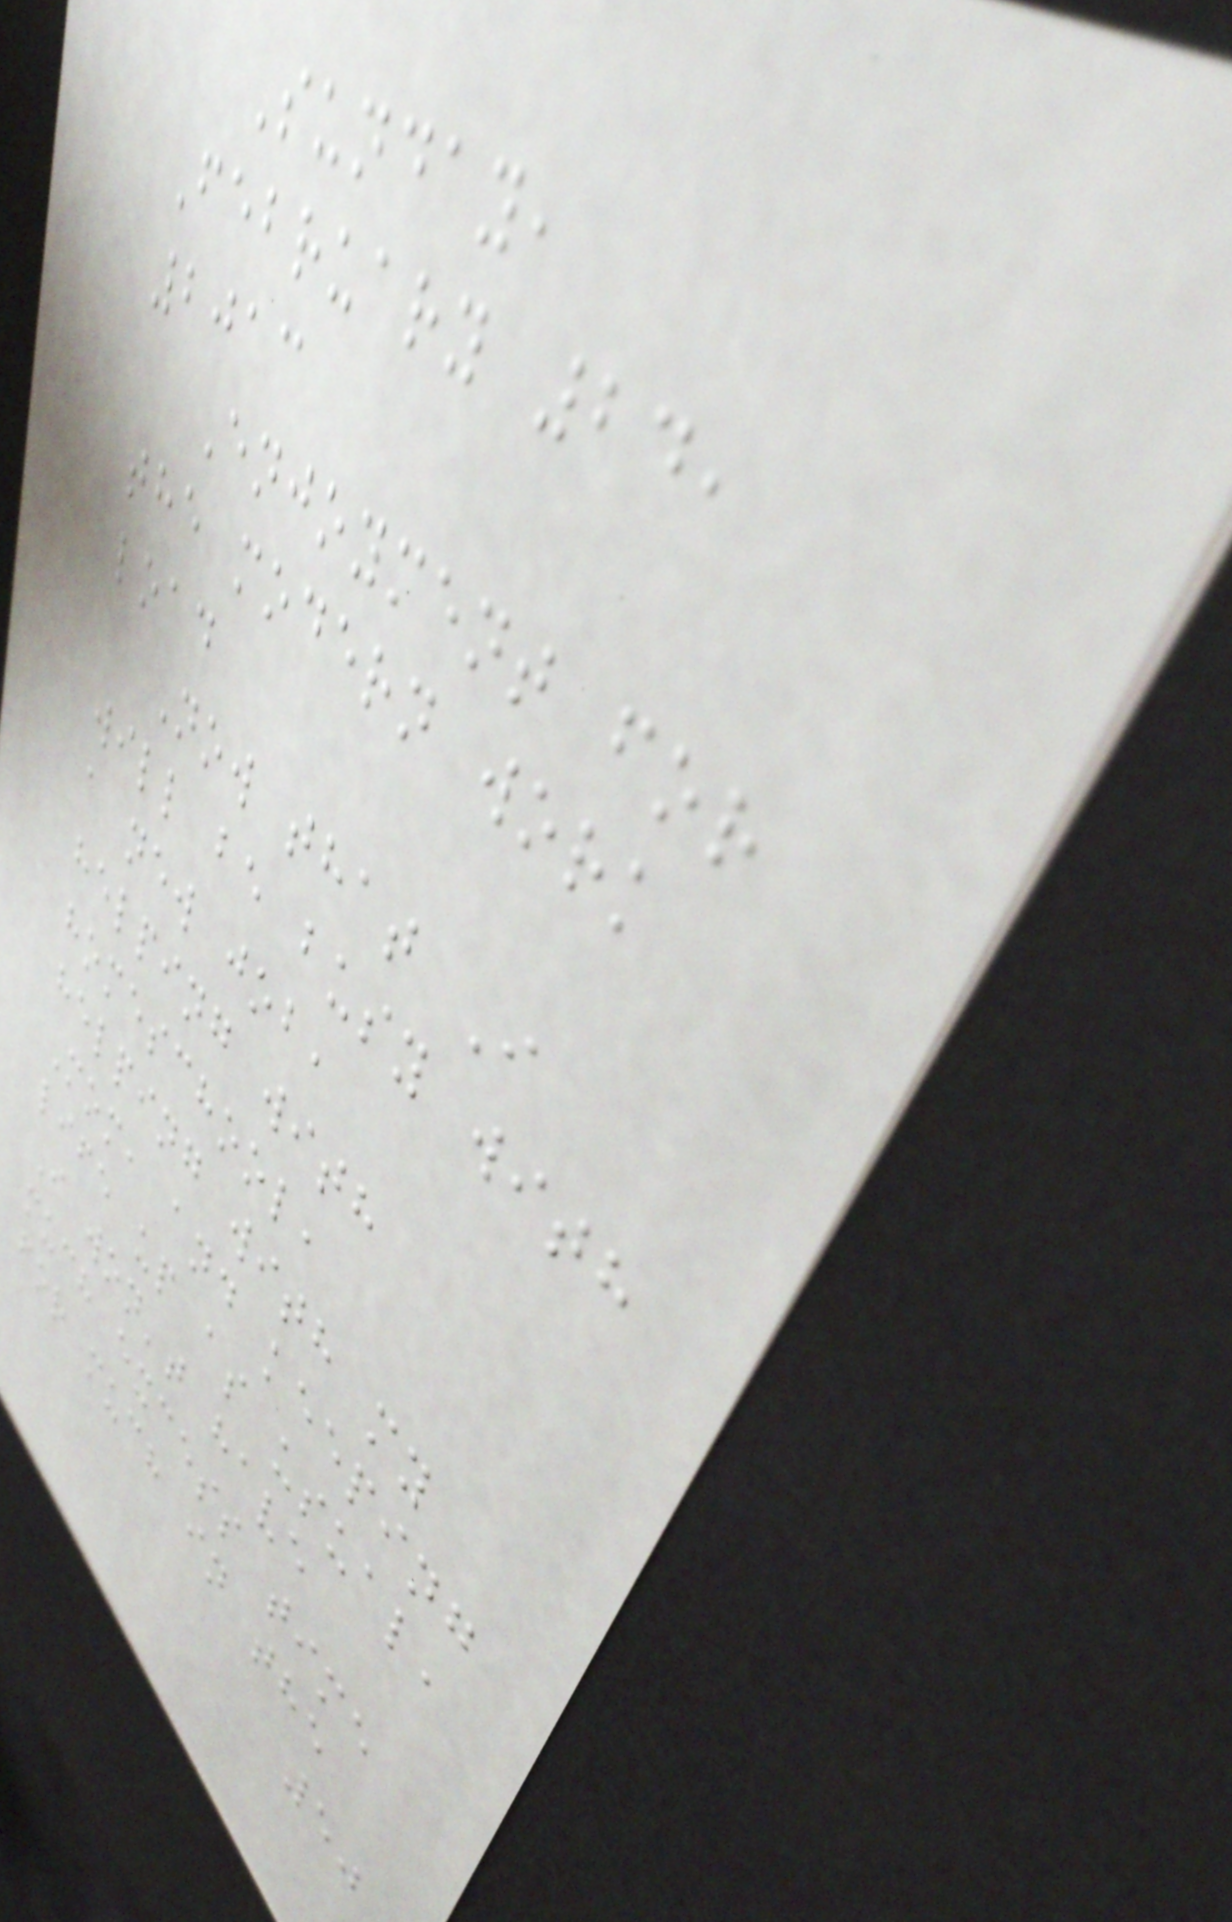Sunday,
February 24,
2013
Enjoyment for
the modern work
load
Now that I
will be busy with
a new job,
helping with
homeschool,
helping with my
Mom, and keeping
life up as usual,
I won't have
much excess time
for much in the
50
